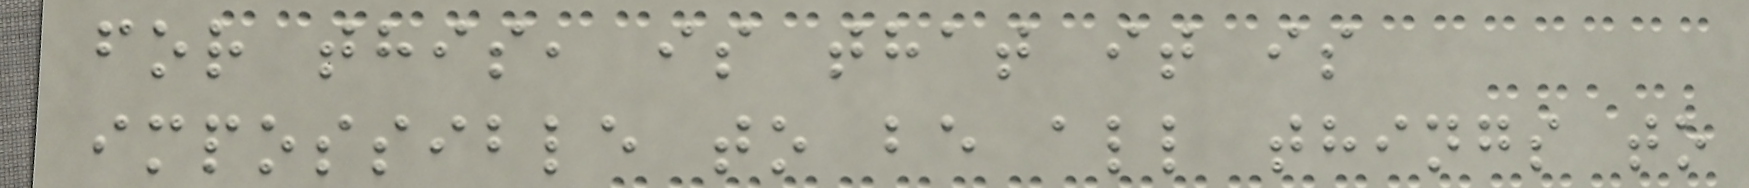for this, is that it is
impossible to be all things to
